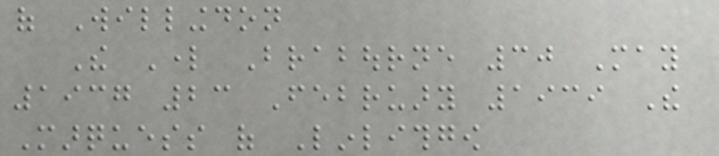of Willingdon
The Lord Brabourne 30 May
1937 23 February 1939 The
Marquess of Linlithgow
